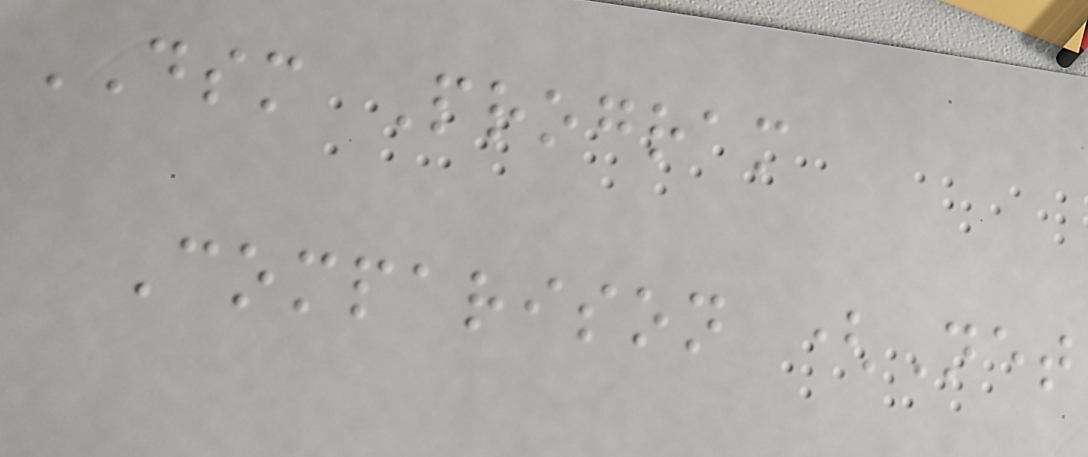DSM Program
Comparison (Net
